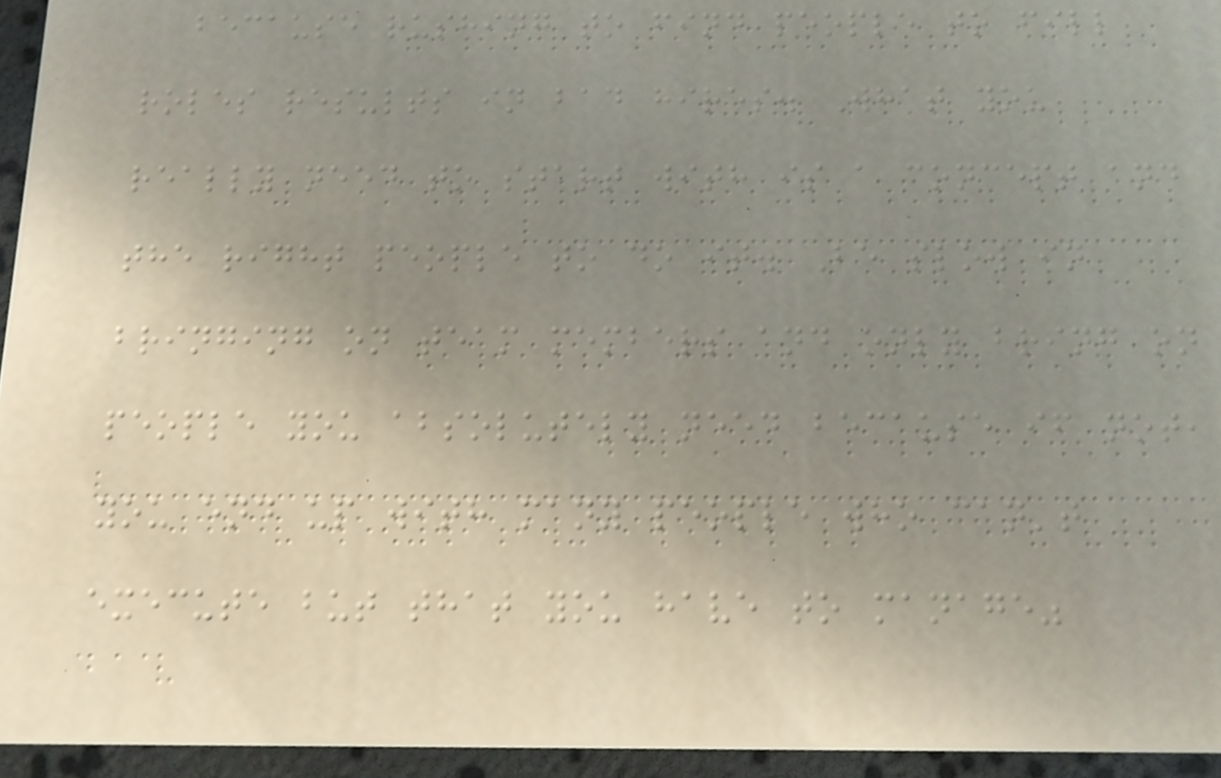because rushing to find people to fill
roles results in bad hires. What you
really need to start with is a concept and
the right people to do it. Be slow in
bringing on team members and only bring on
people you absolutely need because if not,
you end up with many people who can't
execute but that you have to manage"
